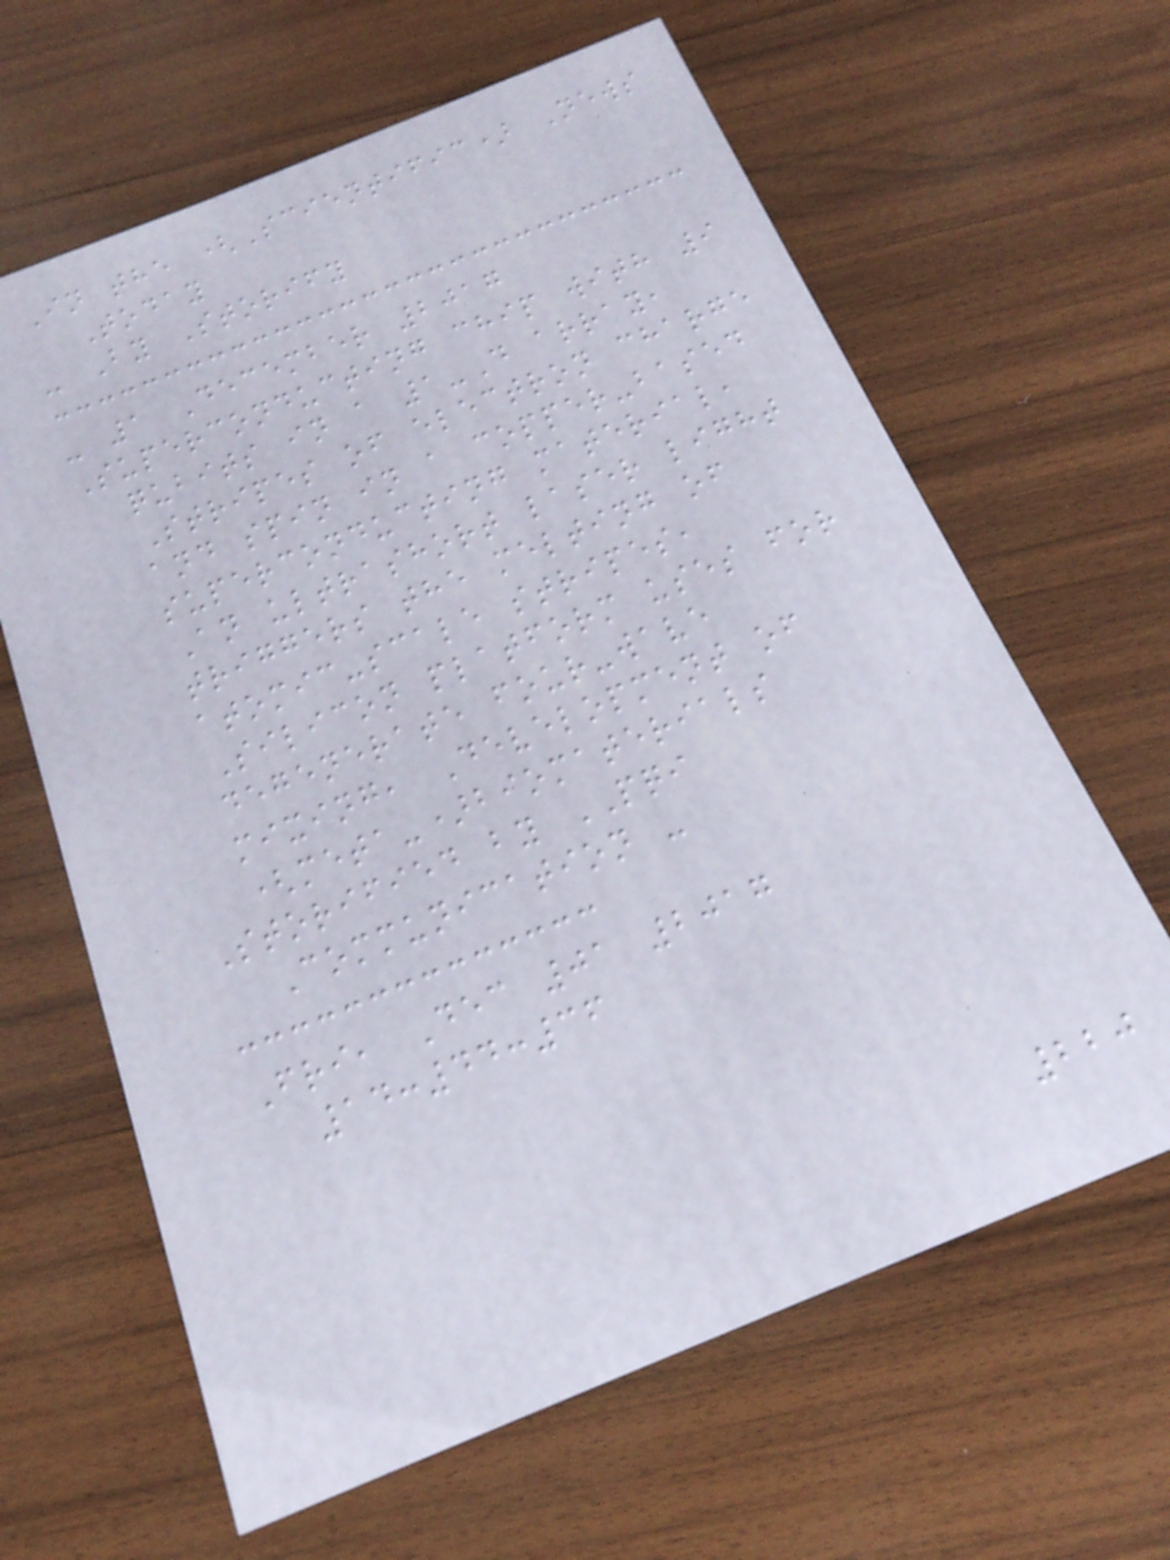In the (Scientific) News
Today
- By Storify
- 1 December 2017
Superconducting chip with 9
qubits in a 1-D array,
Stripes of electron charge
and spin in a copper-based
superconducting material,
An ultrashort laser light
triggers the melting of
atomic-scale stripes,
Silicon platform uses for
degenerate four-wave
mixing, Development of
(meta-)biomaterials
Storified by PQI
Communication -
Fri, Dec 01 2017
14:44:36
220
